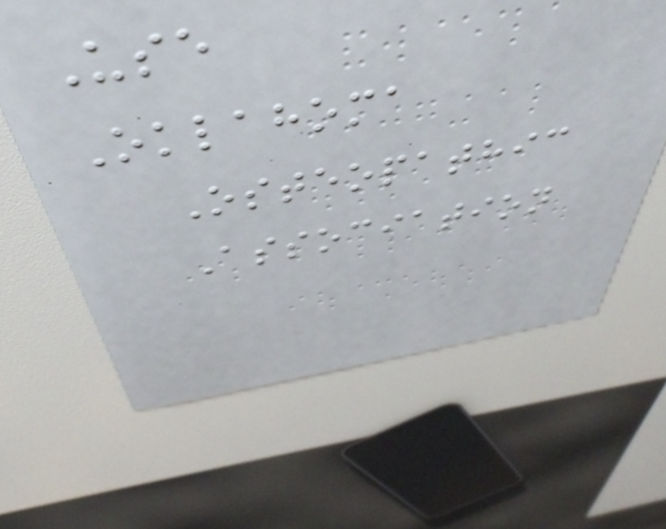Use
Oklahoma
Osteopathic
Association
